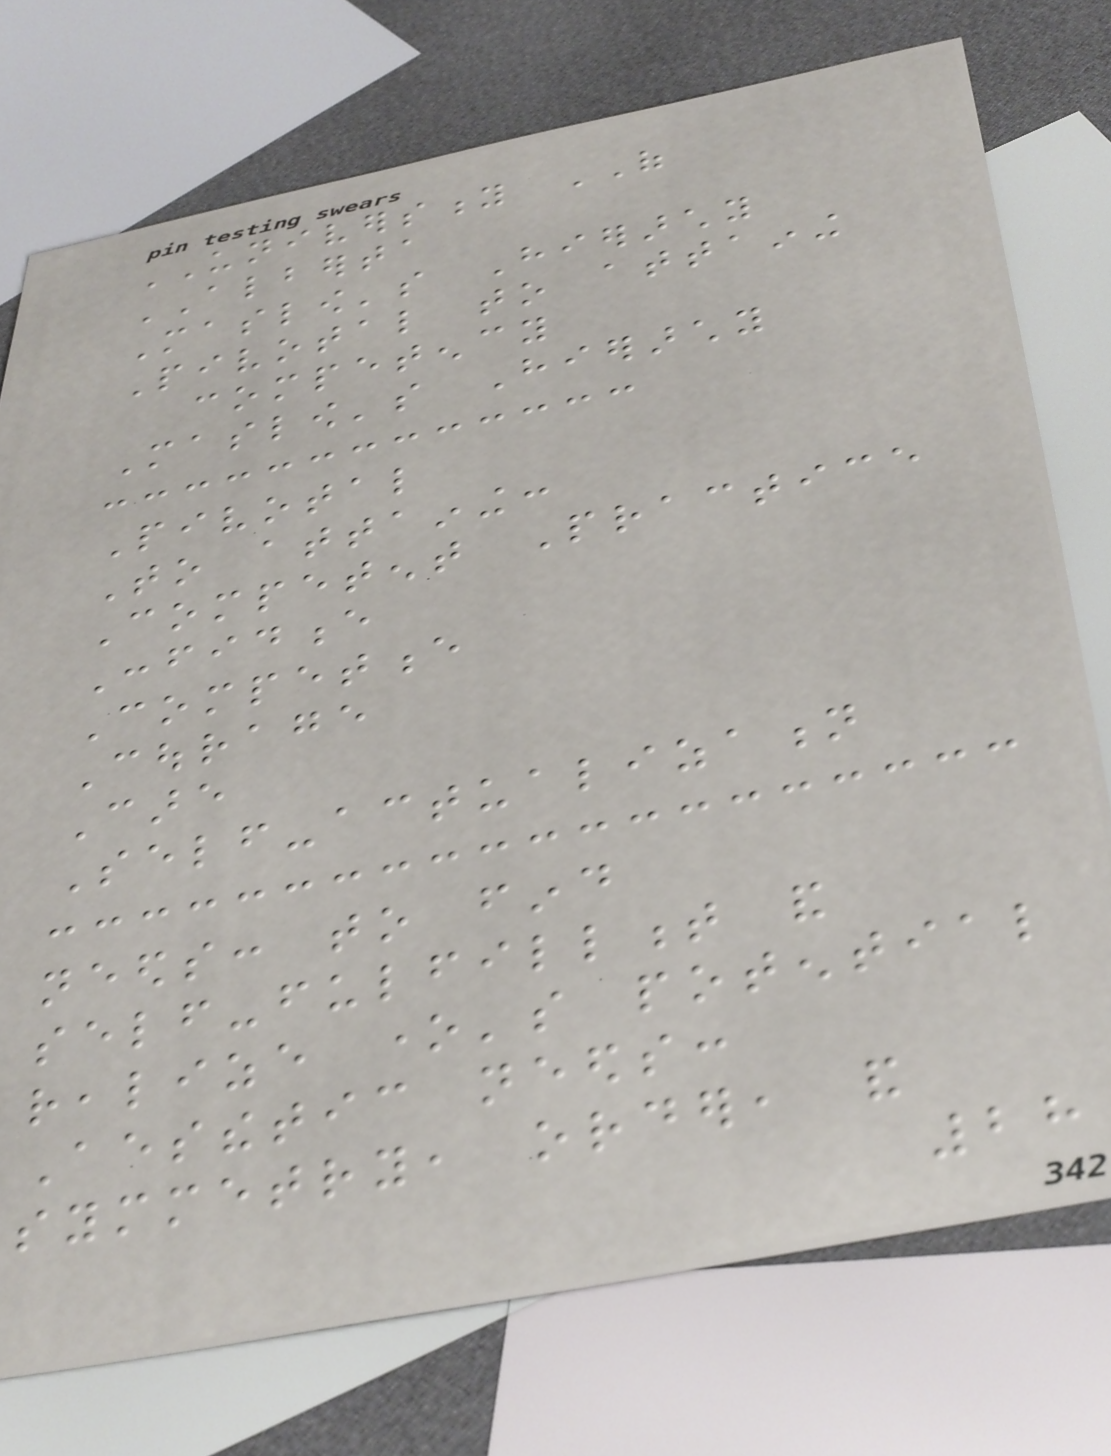UNIVERSITY OF
ALBERTA
Maslow's Hierarchy
Pivotal to attaining
competency
Maslow's Hierarchy
Pivotal
To attaining:
Competent Practice
Confidence
Competence
Courage
Care
Self-actualization
needs: to find
self-fulfillment and
realize one's potential
Aesthetic needs:
symmetry, order, and
28
